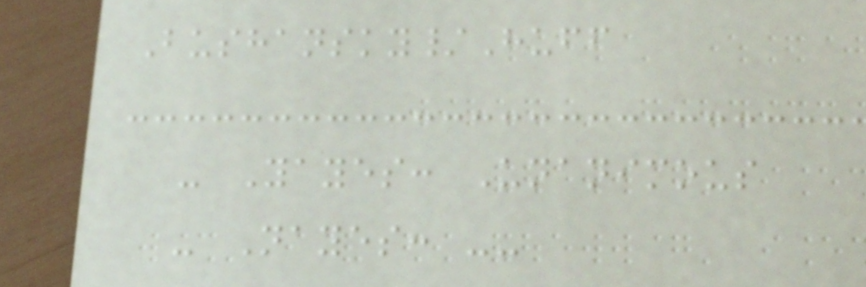Bushansky/Huff
- Yayes: Unanimous
- Nayes: --
